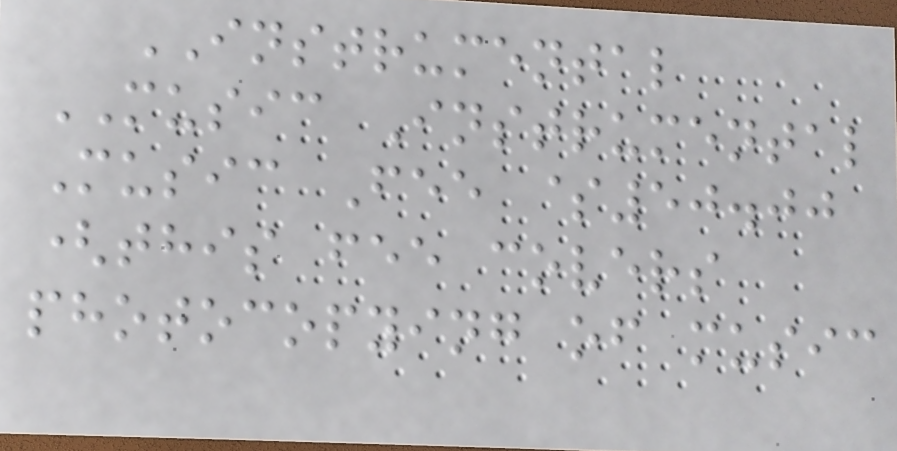INSTRUMENTAL
MUSIC Instrumental
Music Fee $50.00
(this fee covers
photocopying of music
